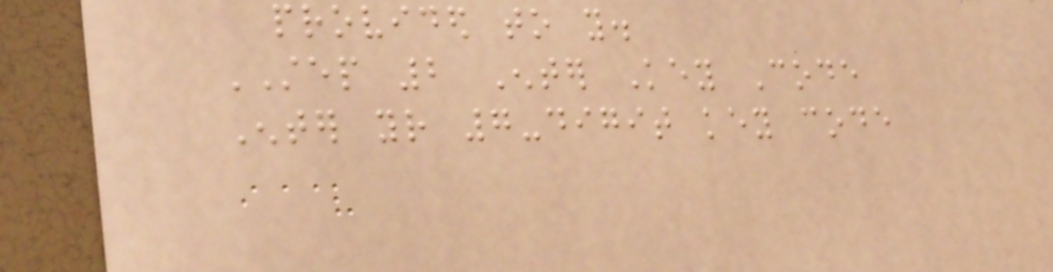provided to you.
STEP 2 Enter Key Code
Enter your 7-digit key code
